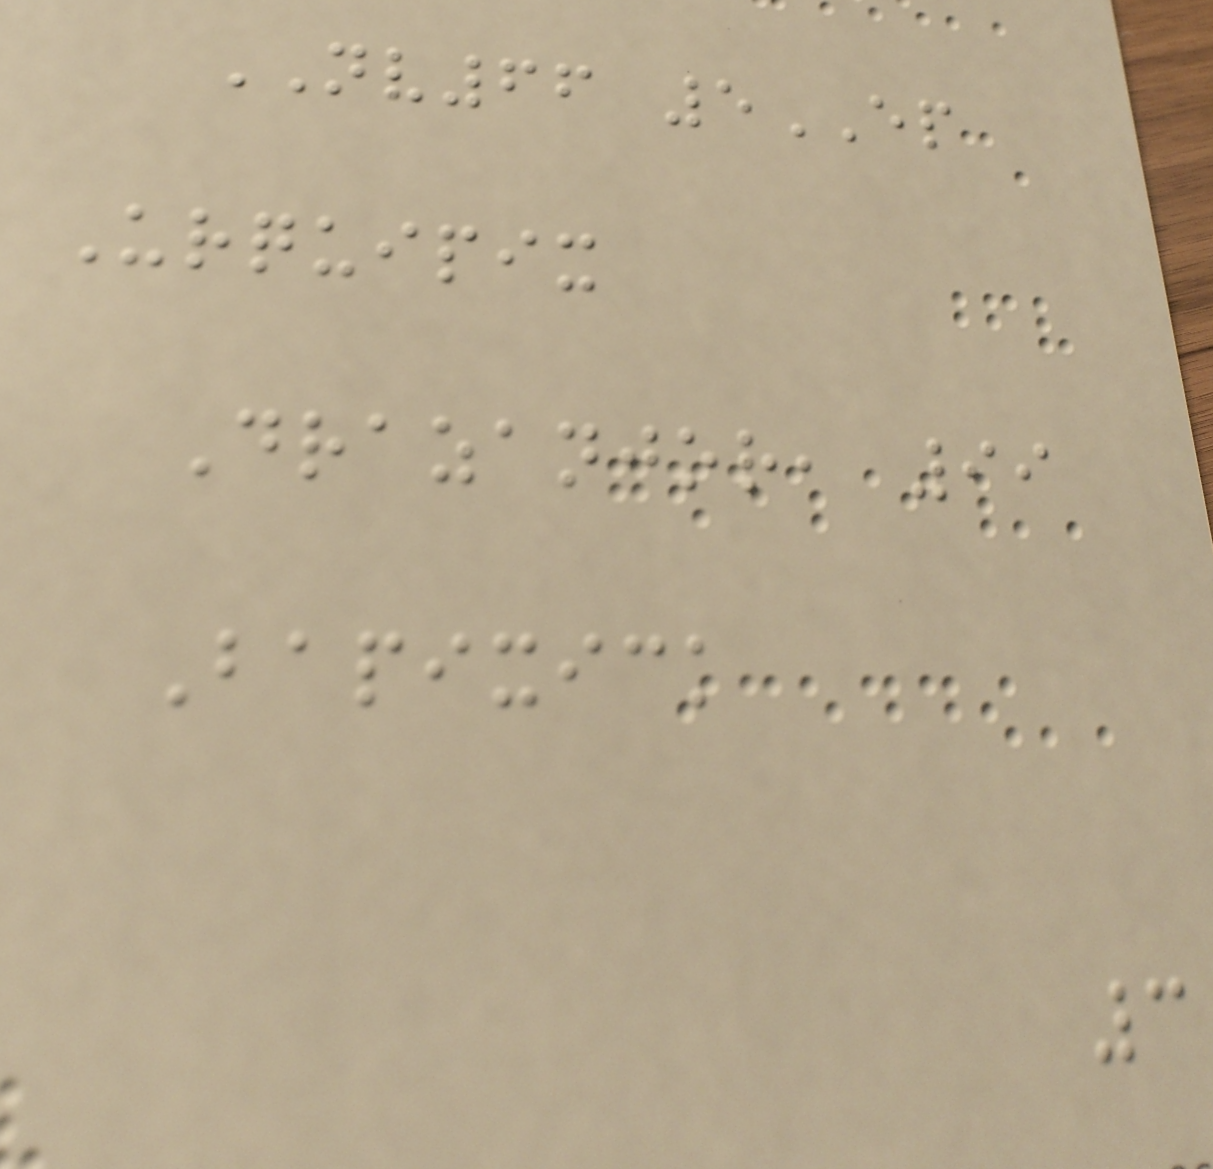NV66 5EP
Urquipix
Drazanjor, 99
Bapixick
3
